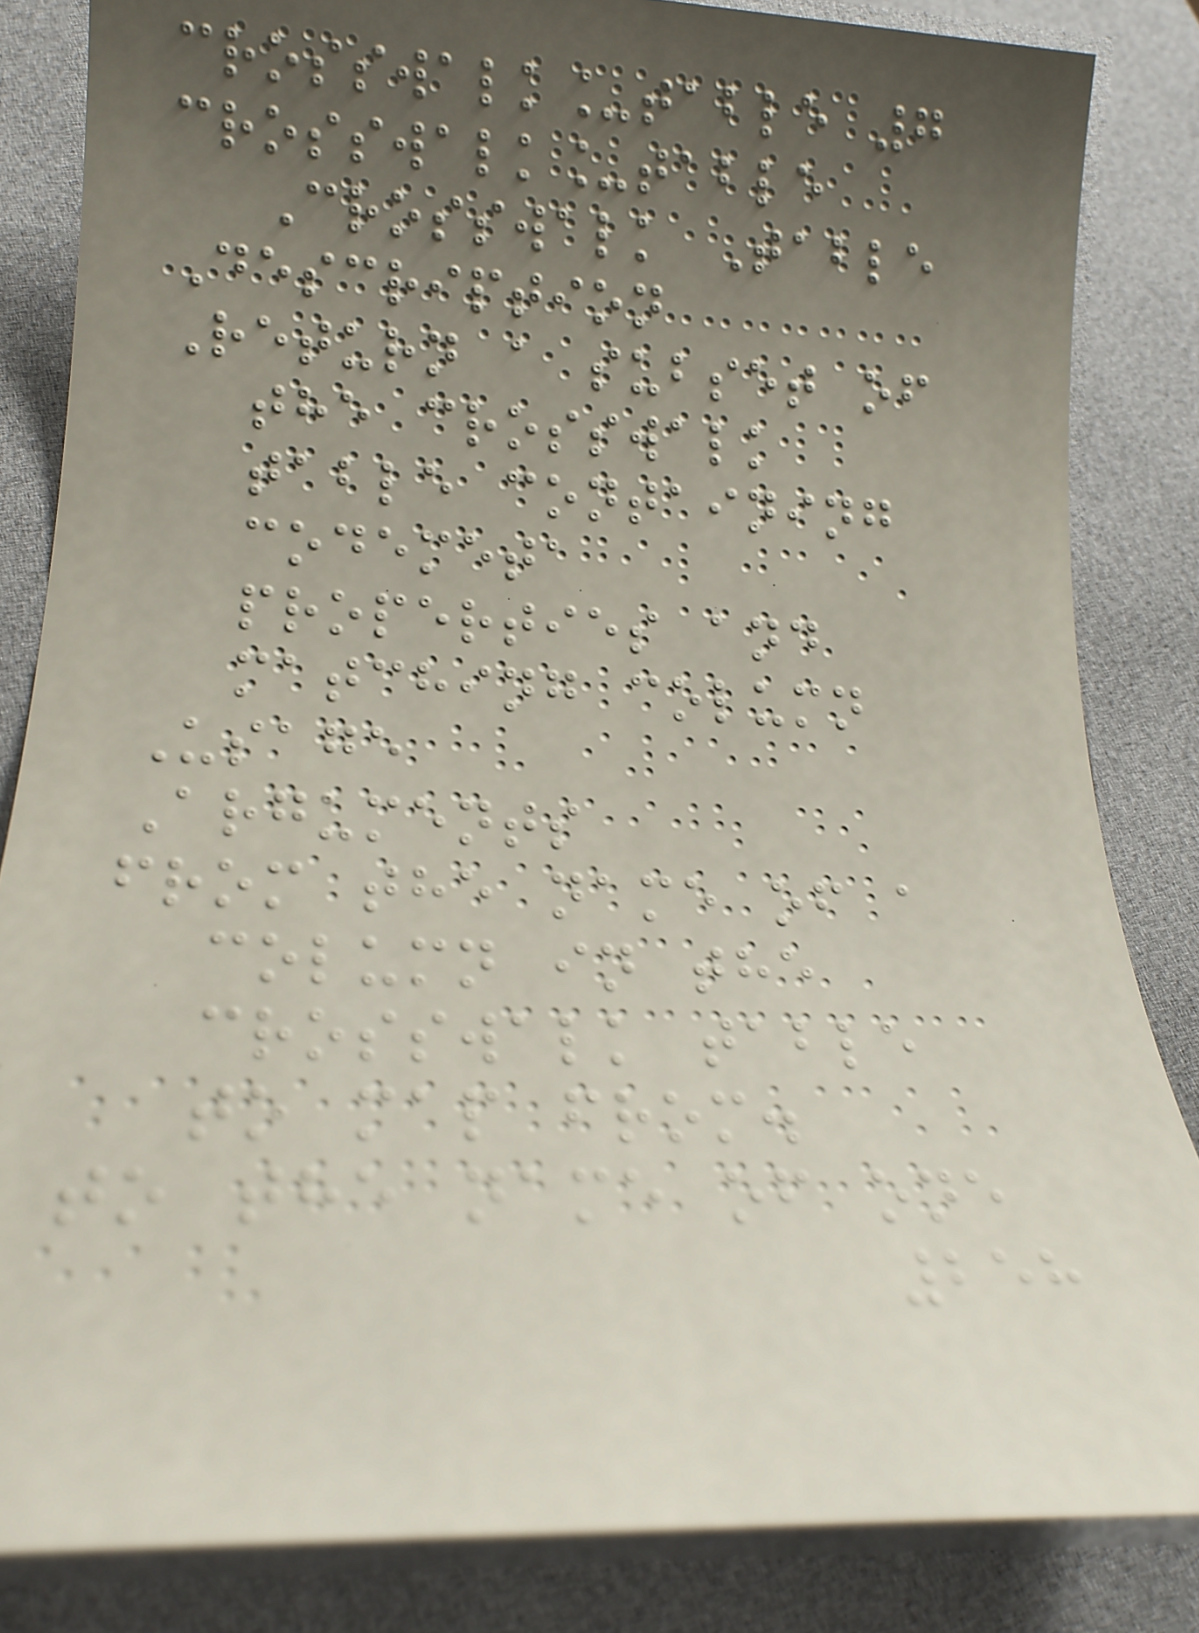crosswalk_table 7
crosswalk_table
Crosswalk Table
Description
Return a subset of
the crosswalk
table containing
codemeta
properties and
matching column
Usage
Arguments
from the name of a
column in the
crosswalk table
to map from.
to the name of one
258
